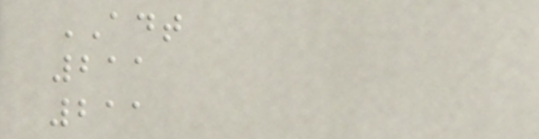ADT
211
211
